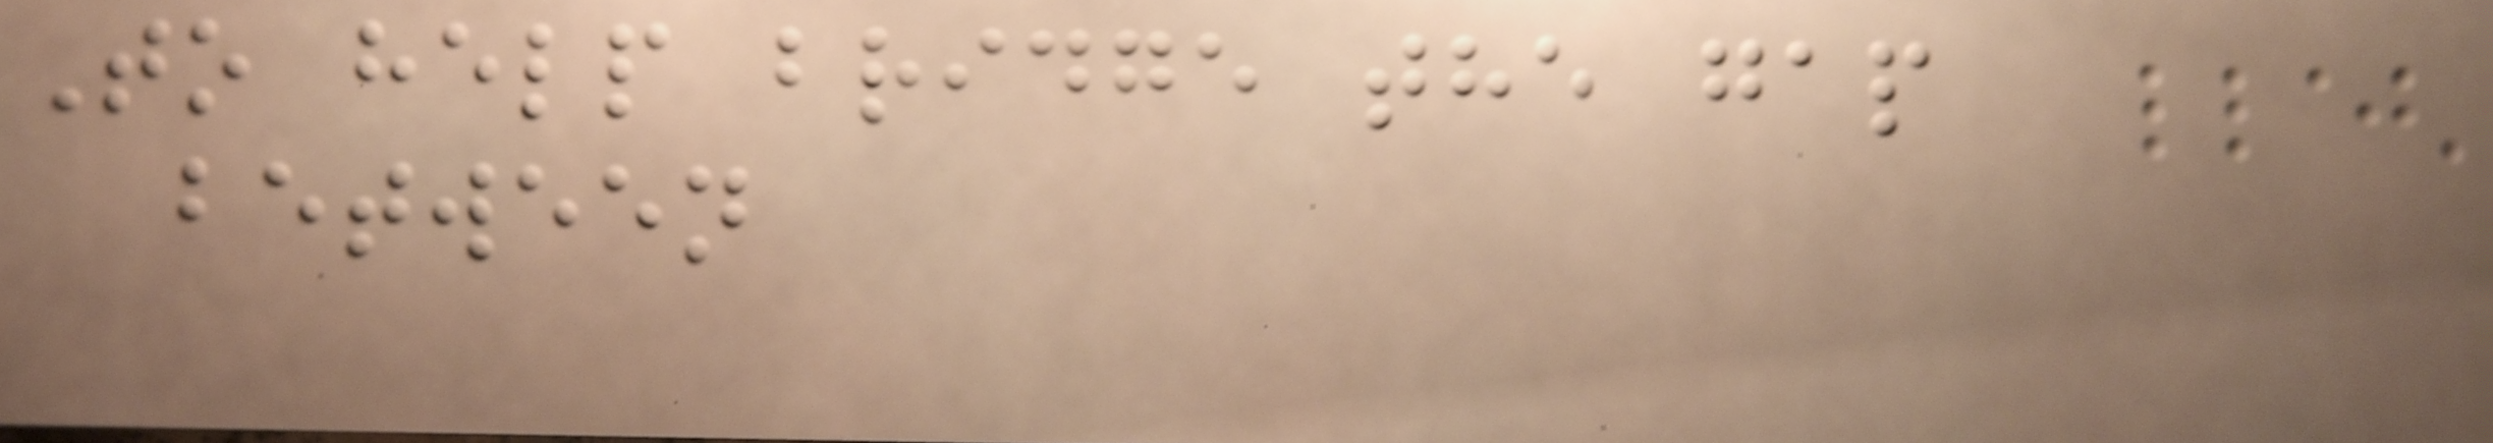To help bridge the gap
between
